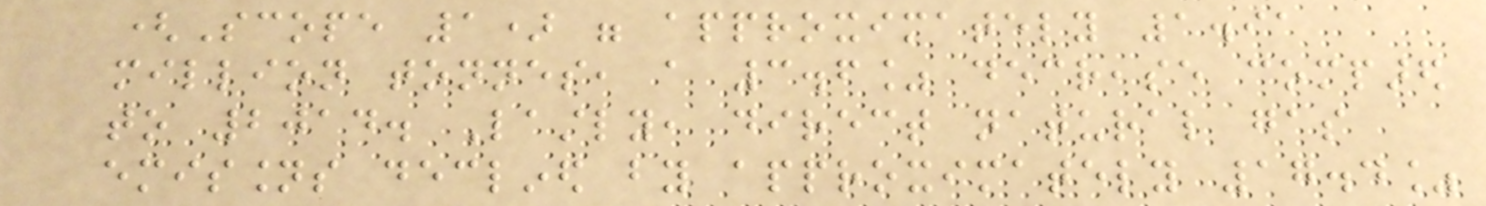(Scope 1) were approximately 1.91
million tonnes, a 3.6% decrease compared
to 2014. Lastly, direct natural gas
emissions declined by approximately 17.4%
